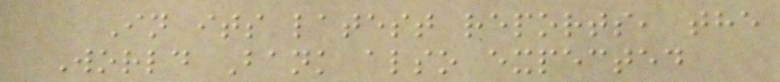In its latest reports, the
World Bank also expected
